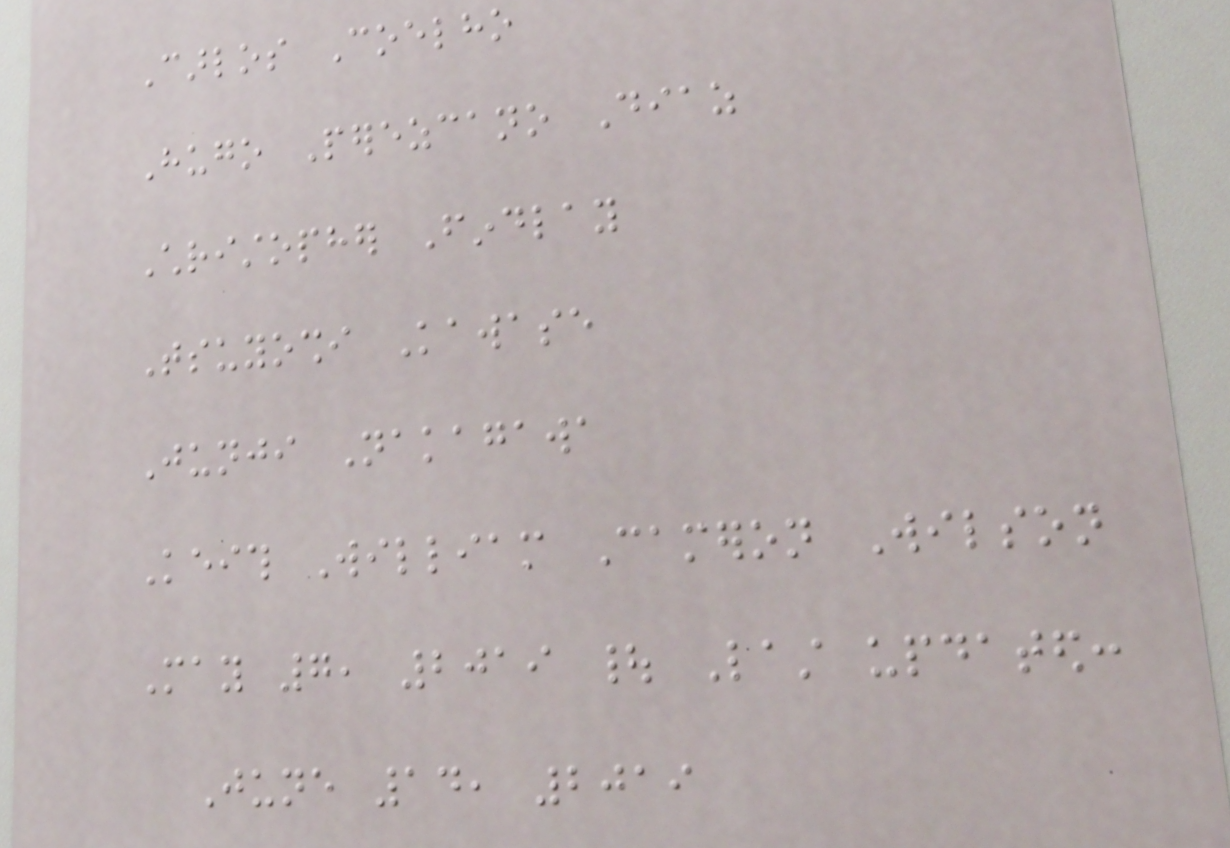Carlos Coelho
Hugo Perezcano Diaz
Christopher Findlay
Tsuyoshi Kawase
Junji Nakagawa
Keith William Cameron Wilson
May 7, 2019 | Last updated:
June 14, 2019
